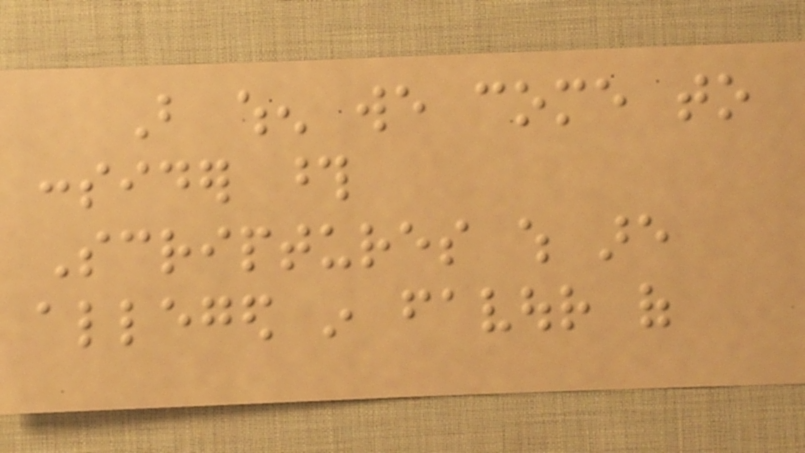But when we come to
consider those
Scriptures which are
alleged in favour of
